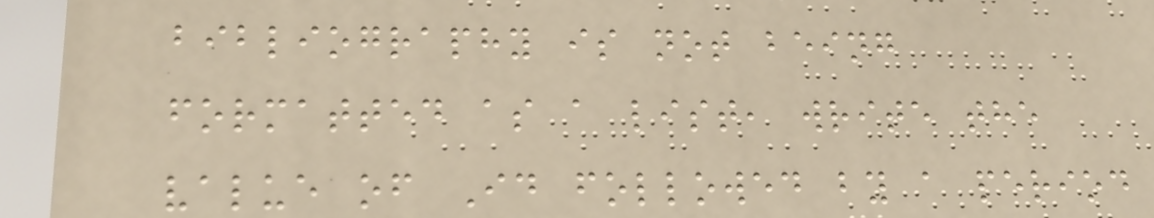bibliography is not being
formatted as a list, write the
value of Id followed by a period
